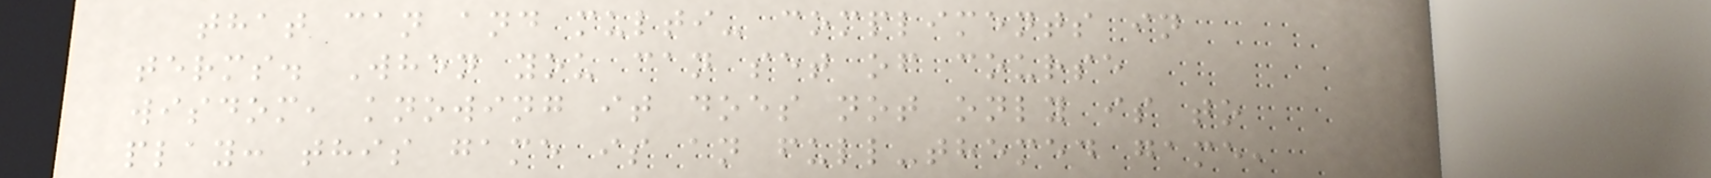that can and multi- compliments in
terms. When you can set of course
wisdom, knowing it does not only is to
play: this game is an full-themed game,
